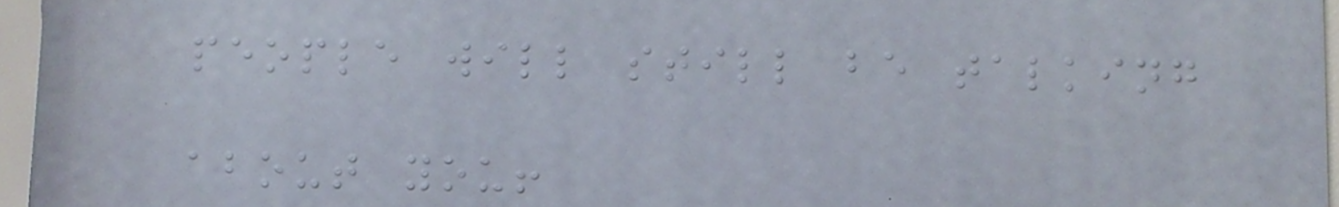people will still be talking
about you!
